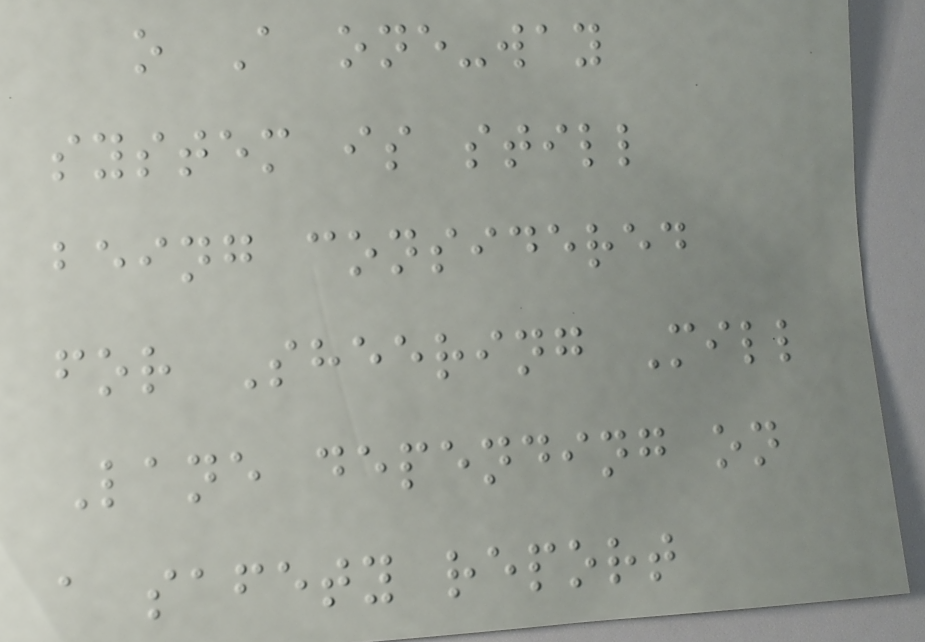o A one-way
system is still
being considered
for Sheering Mill
Lane depending on
a safety report
